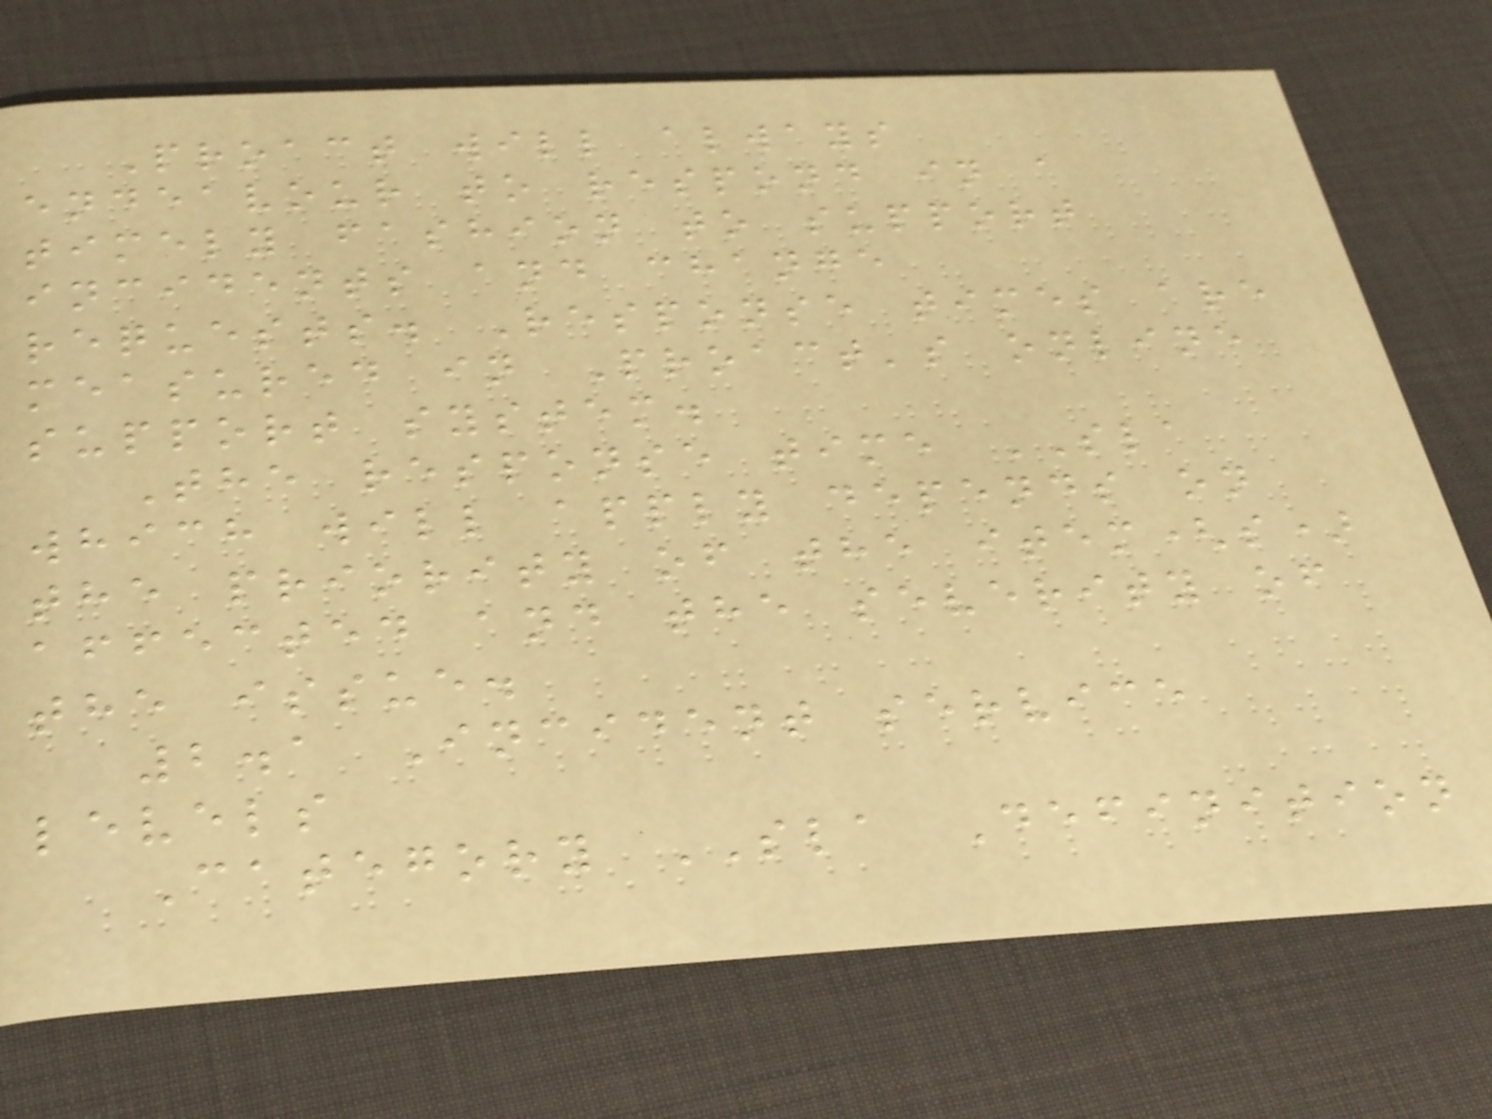Proact will always
endeavour to respond in a
timely fashion to support
incidents and change
requests. Response times are
measured in Proact's online
support system.
The response time SLA
which will apply depends on
the priority of the item(s)
affected and the severity of
the issue.
2.1 Incident service
levels
Category SLA Definition
